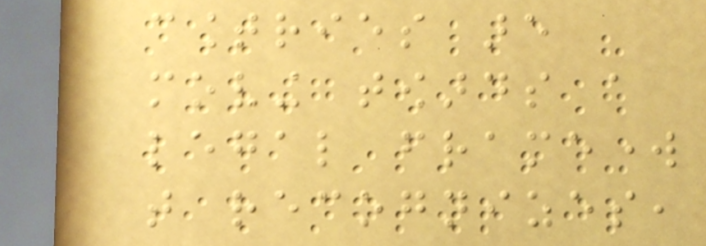countries are
moving towards a
legal framework
that recognizes,
